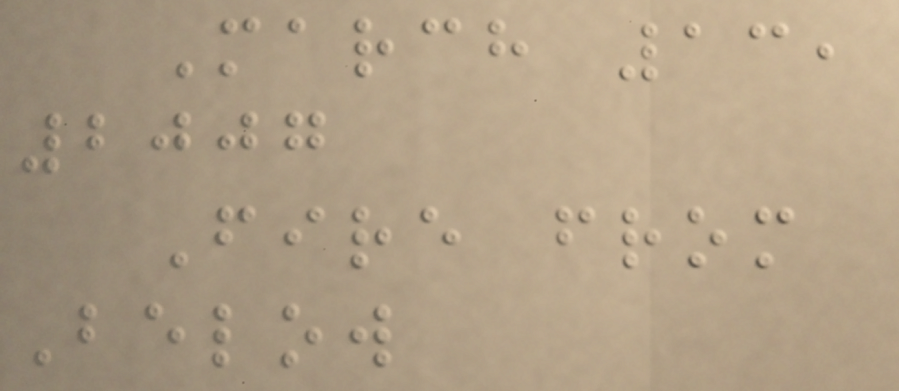March 13,
2007
Fire from
Below
